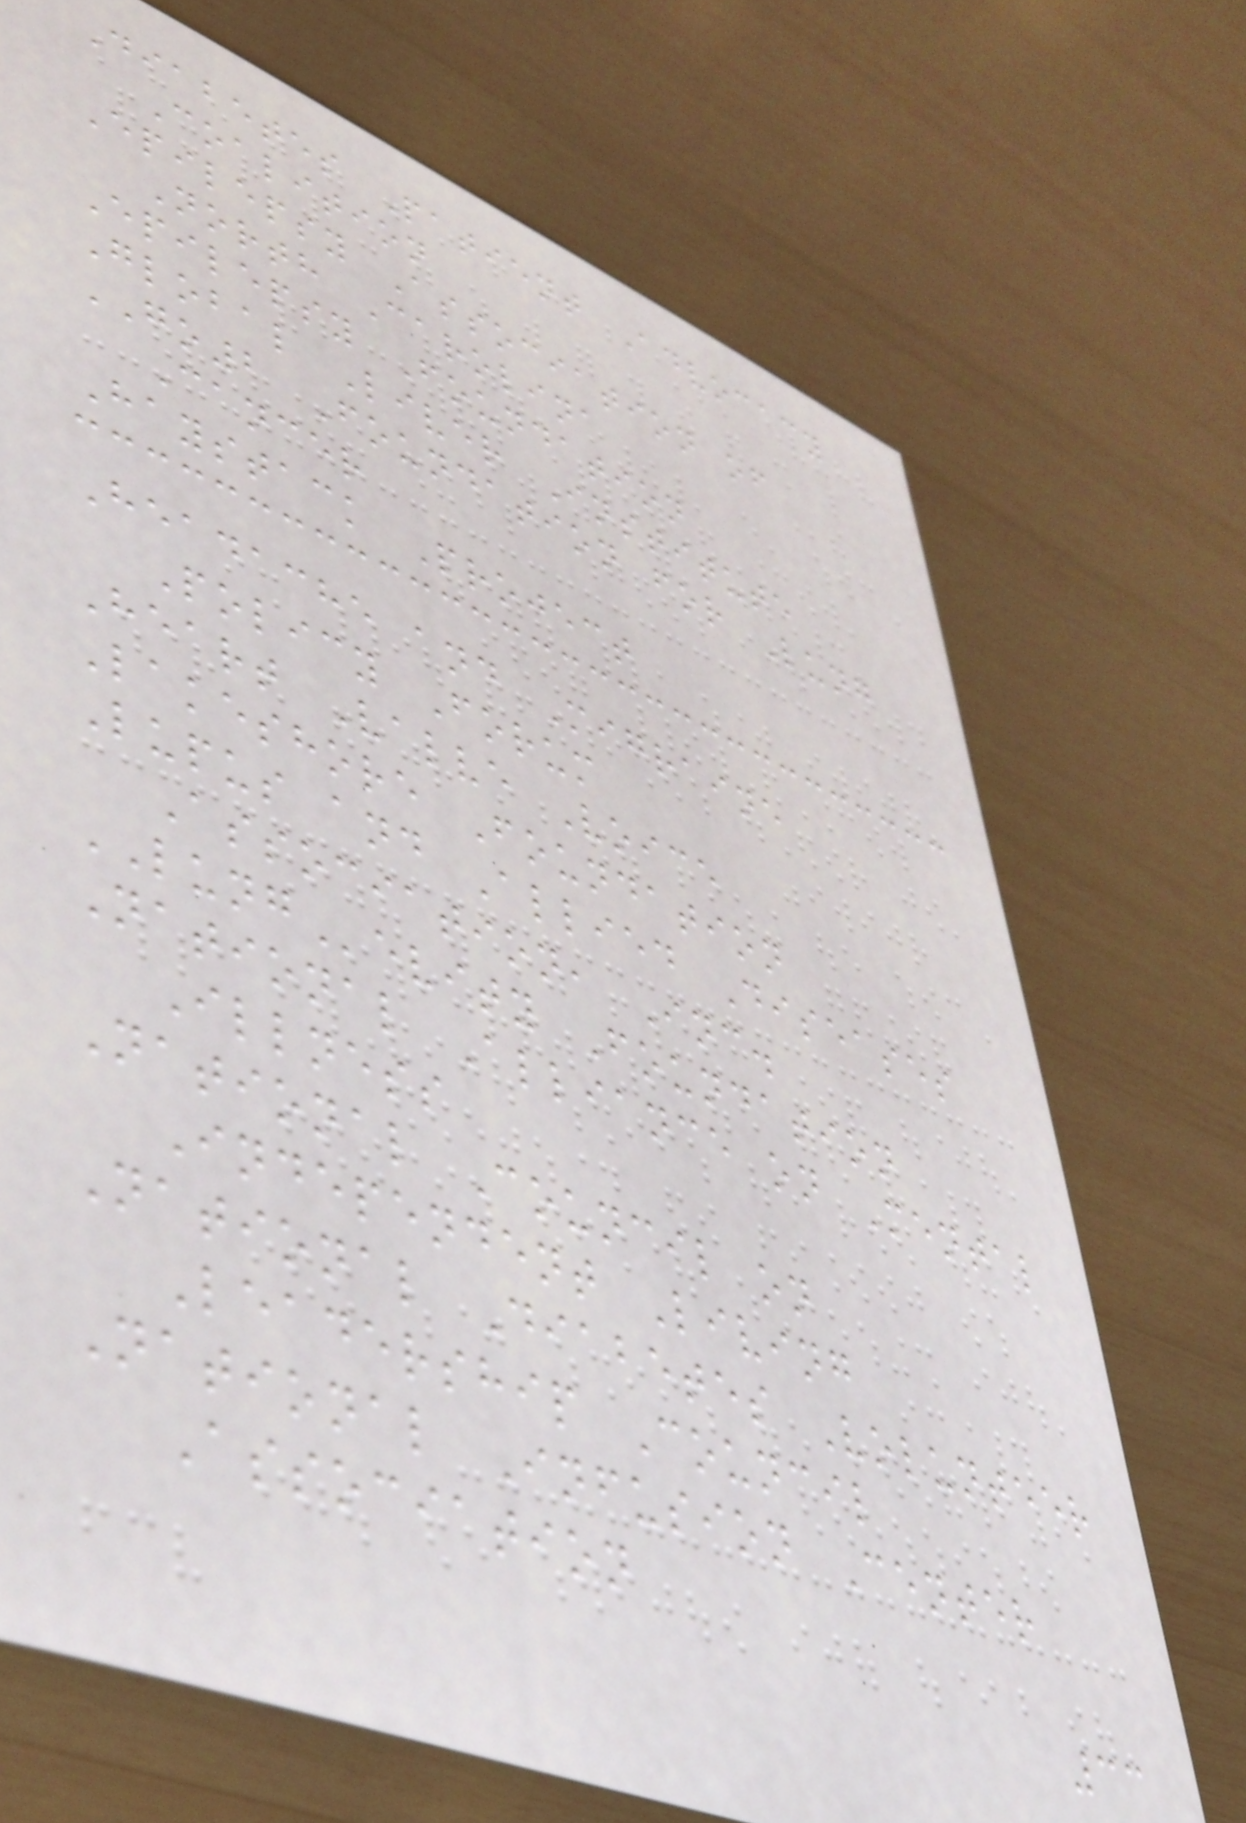Diabetes Patient Advocacy
Coalition
Epilepsy Association of
North Carolina
Epilepsy Foundation
Global Liver Institute
GO2 Foundation for Lung
Cancer
Haystack Project
Headache and Migraine
Policy Forum
Heart Valve Voice
Lakeshore Foundation
Lupus and Allied Diseases
Association, Inc.
LUNGevity Foundation
National Alliance on Mental
Illness
National Council on
Independent Living
National Diabetes Volunteer
Leadership Council
National Infusion Center
Association
33
